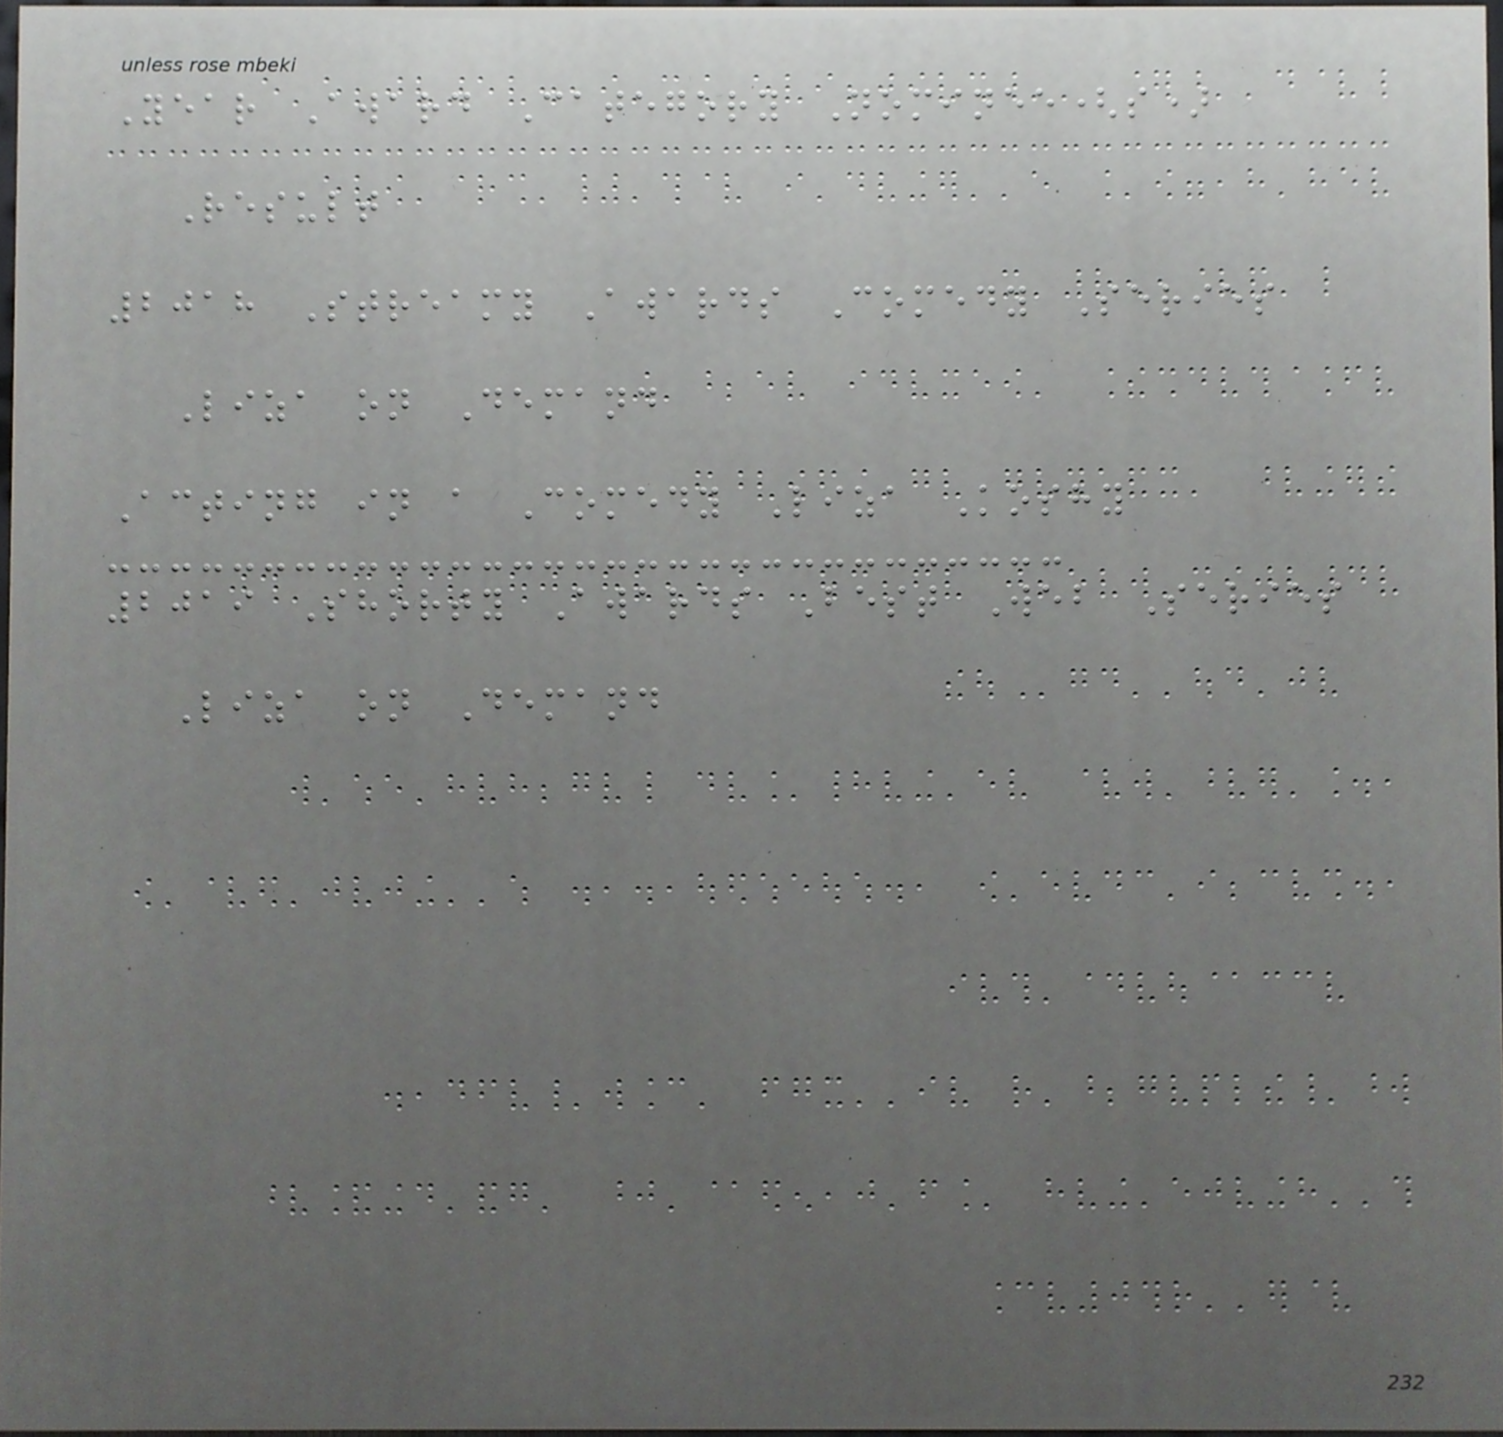Year Award Category Nominee(s)
Result
2018 Streamy Awards Comedy Series
Liza on Demand
Acting in a Comedy Liza Koshy
2019 Shorty Awards Best Web Series
Liza on Demand
